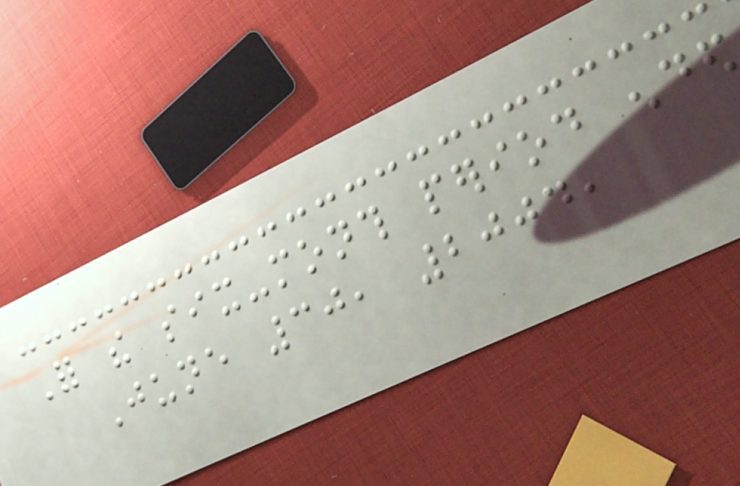For the six-month period ended
June 30, 2004,
